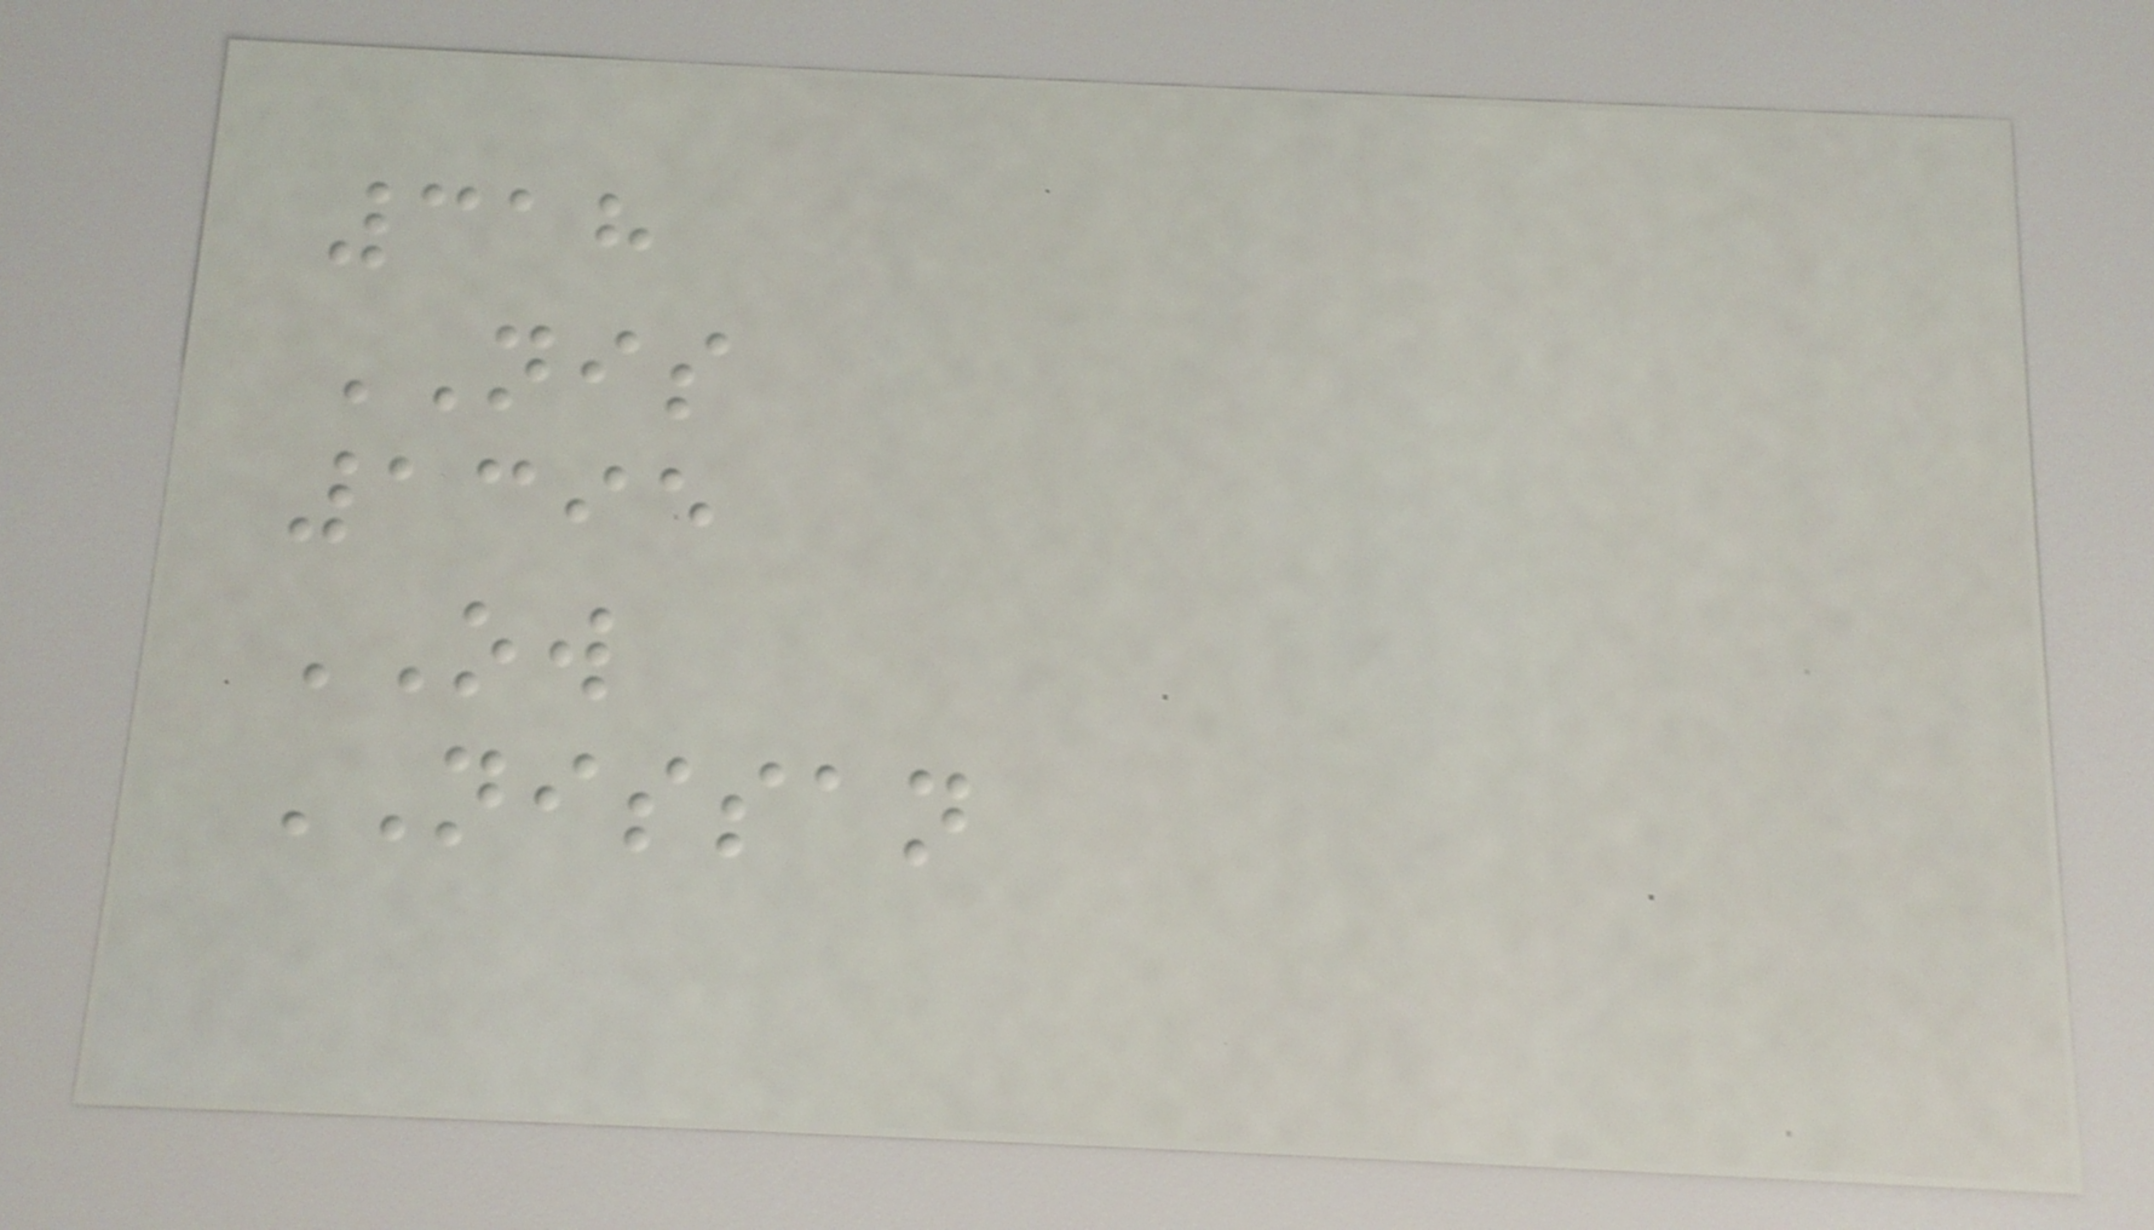318
NIS
1395
OW
NISSAN
